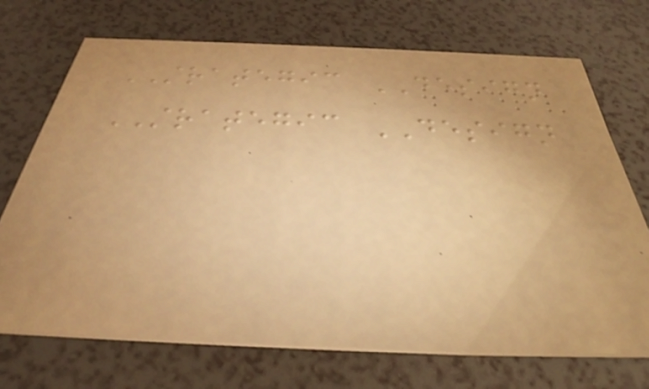STRATEGIC DESIGN
STRATEGIC DESIGN
